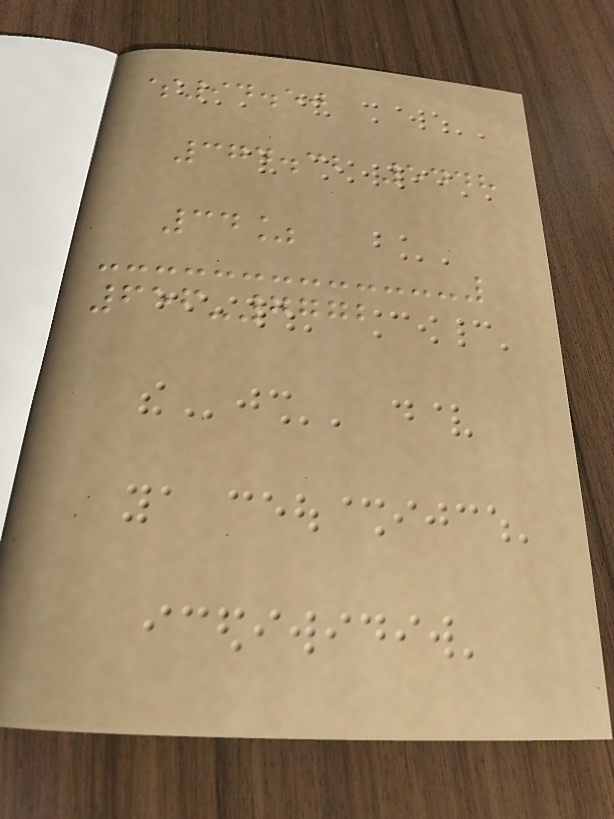$94.50
374.32 5448
34%
656-7772
